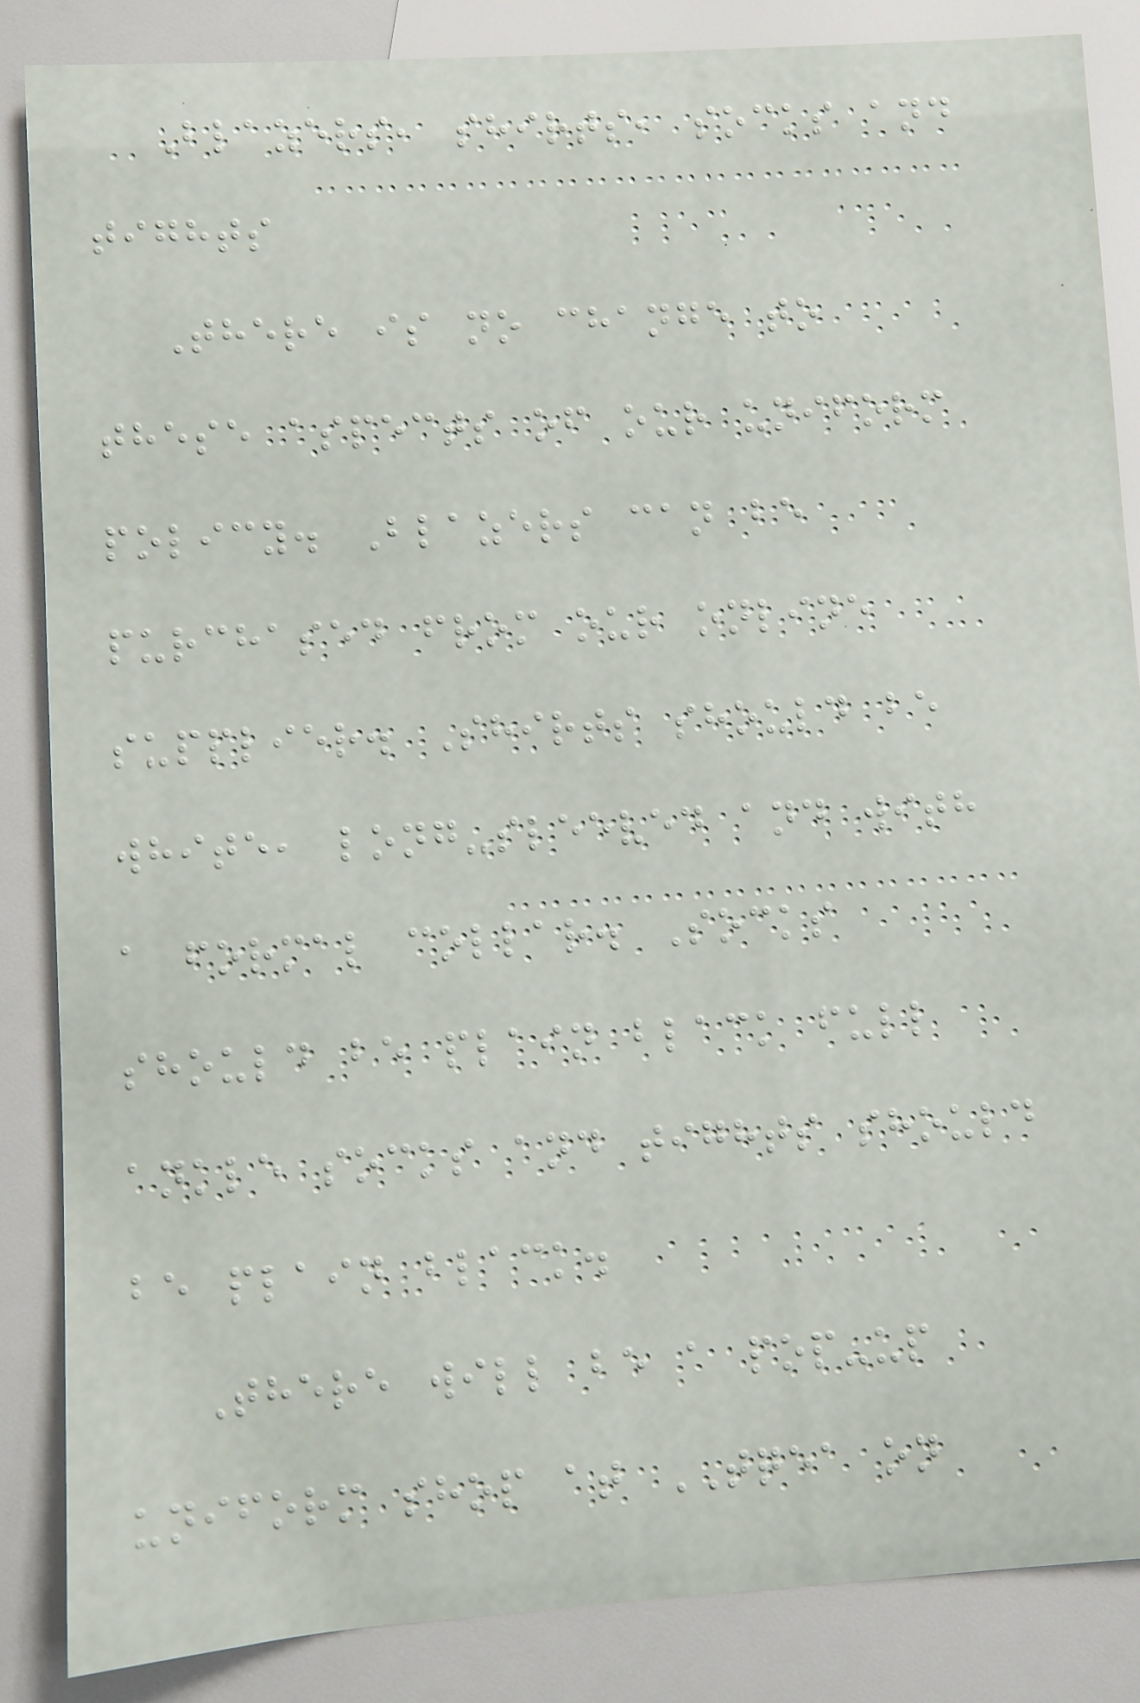Blazers, shirts, socks and
tights
There is no change to
these aspects of our uniform
policy. Blazers can be
purchased from our online
supplier. Shirts should be
white, long-sleeved and with
a formal collar. Socks
should be plain black full
ankle socks and tights should
be plain black.
There will be a pop-up
uniform shop at TQEA on
